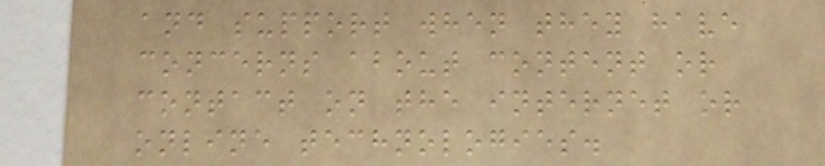and support when they have
concerns about content or
contact on the internet or
online technologies.
